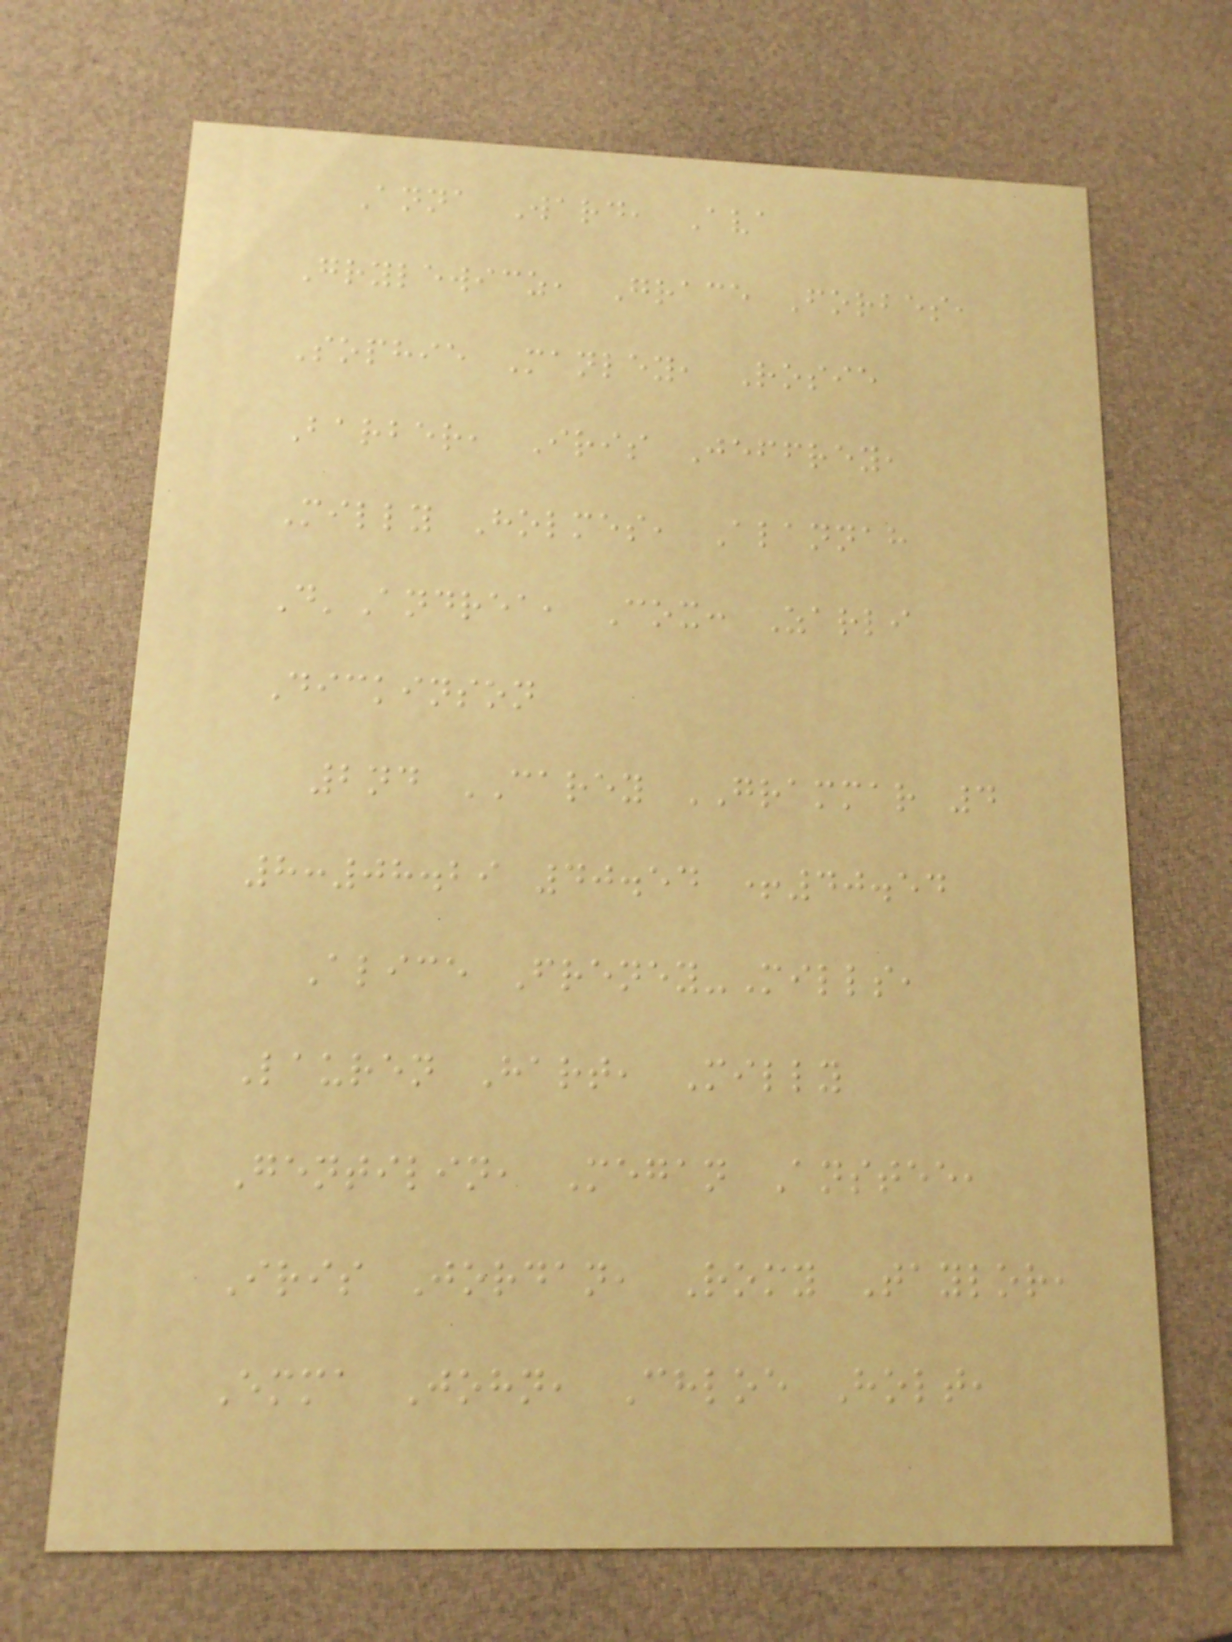Anna Ward, Ava
Grylewicz, Grace Forbes,
Sophie Manley, Rosie
Barber, Iris Jeffrey,
Milly Holmes, Alannah
D'Andrea, Cox: Zarli
Dickinson
2nd CAREY GRAMMAR 4
8:08.29 40.54 +40.54
Alice Freney-Mills,
Lauren Hart, Milly
Gentilin, Megan Anstee,
Iris Jordan, Romy Taylor,
Emma John, Chloe Holt,
